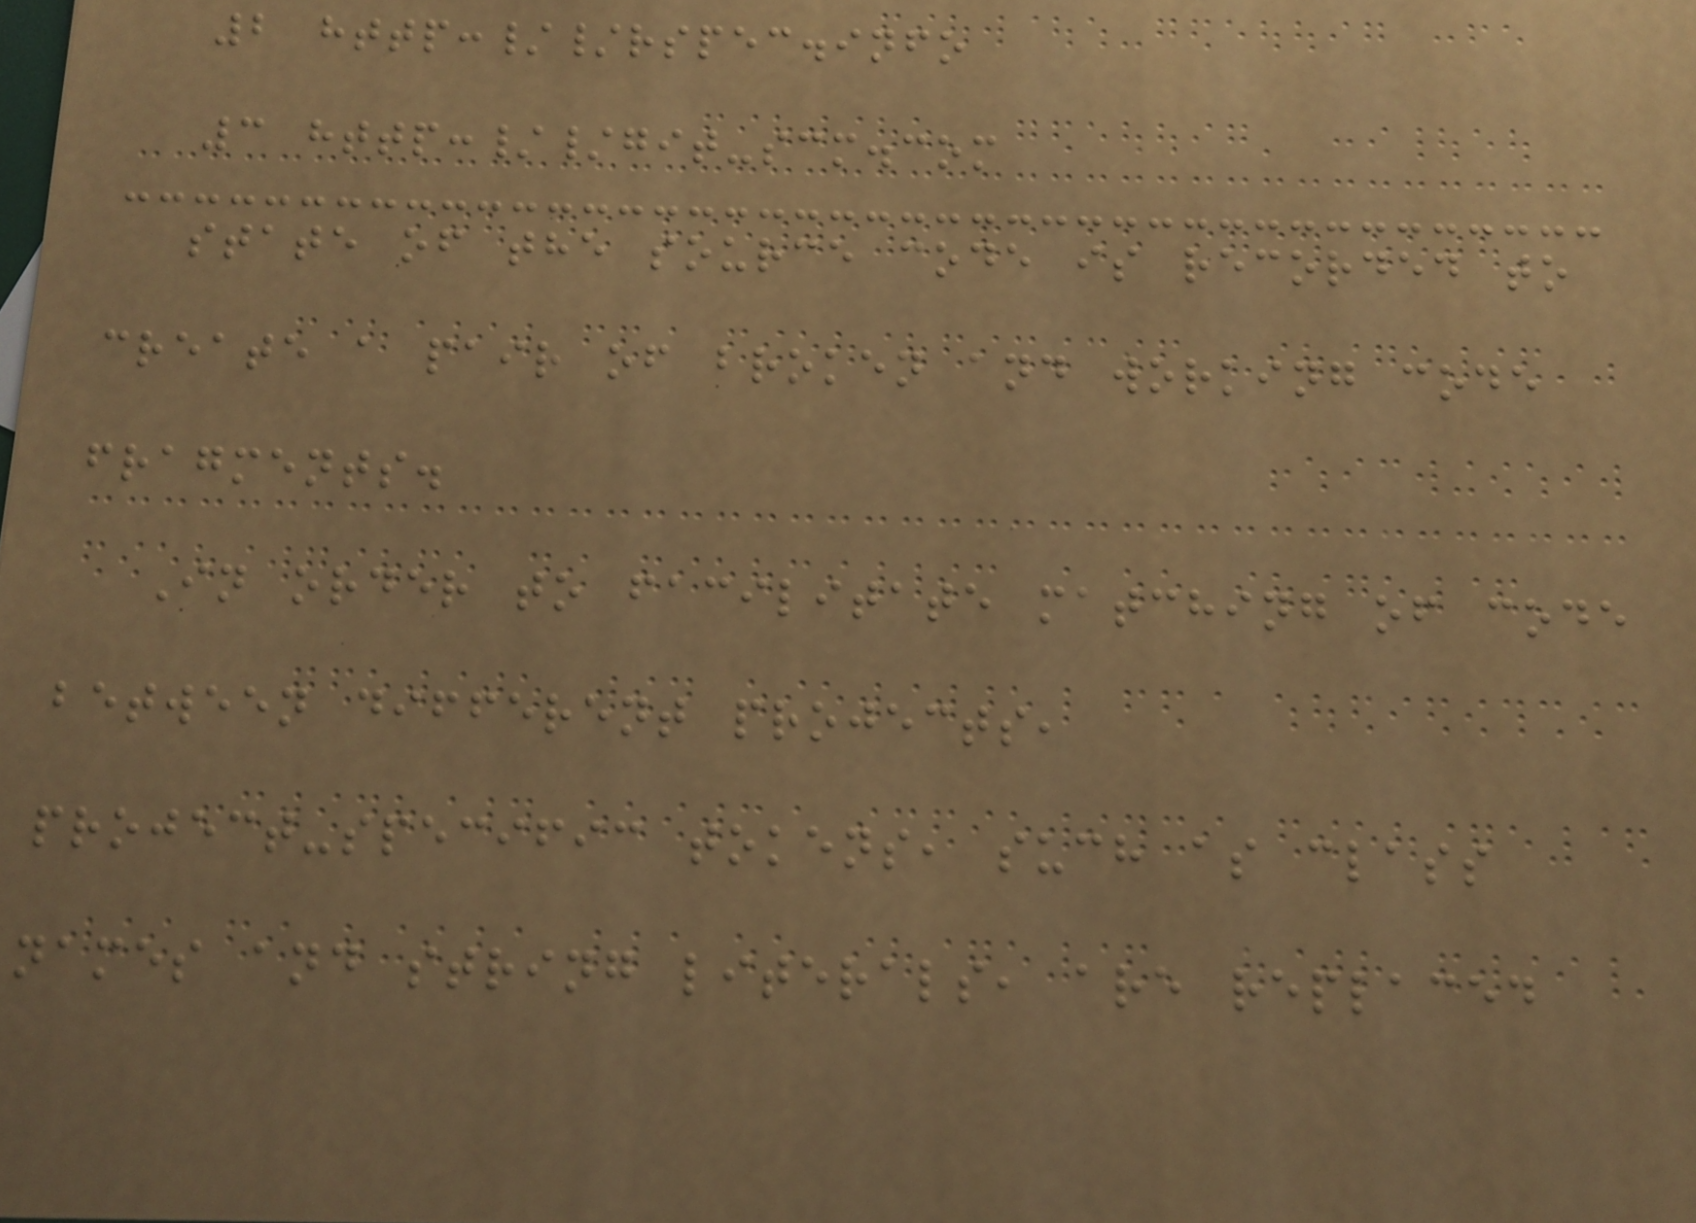2 http://rspec.info
3 http://git-scm.com
state of the source code is recorded to
create a pair of broken and working code
fragments.
In order to facilitate matching of code
between different projects,
project-specific tokens, such as class
names and string literals, are replaced
